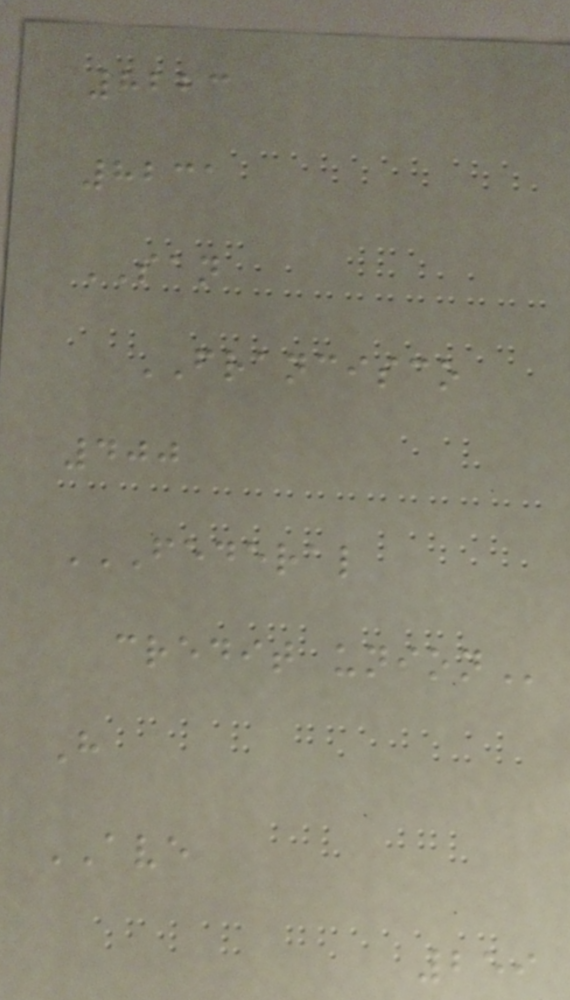8223
8231
SAN
FRANCISCO
400
FEDERAL
CREDIT UNION
H
AVE
259
